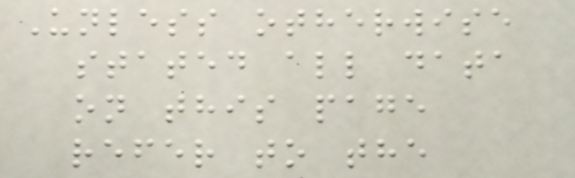Unless otherwise
stated all data
on this page
refer to the
